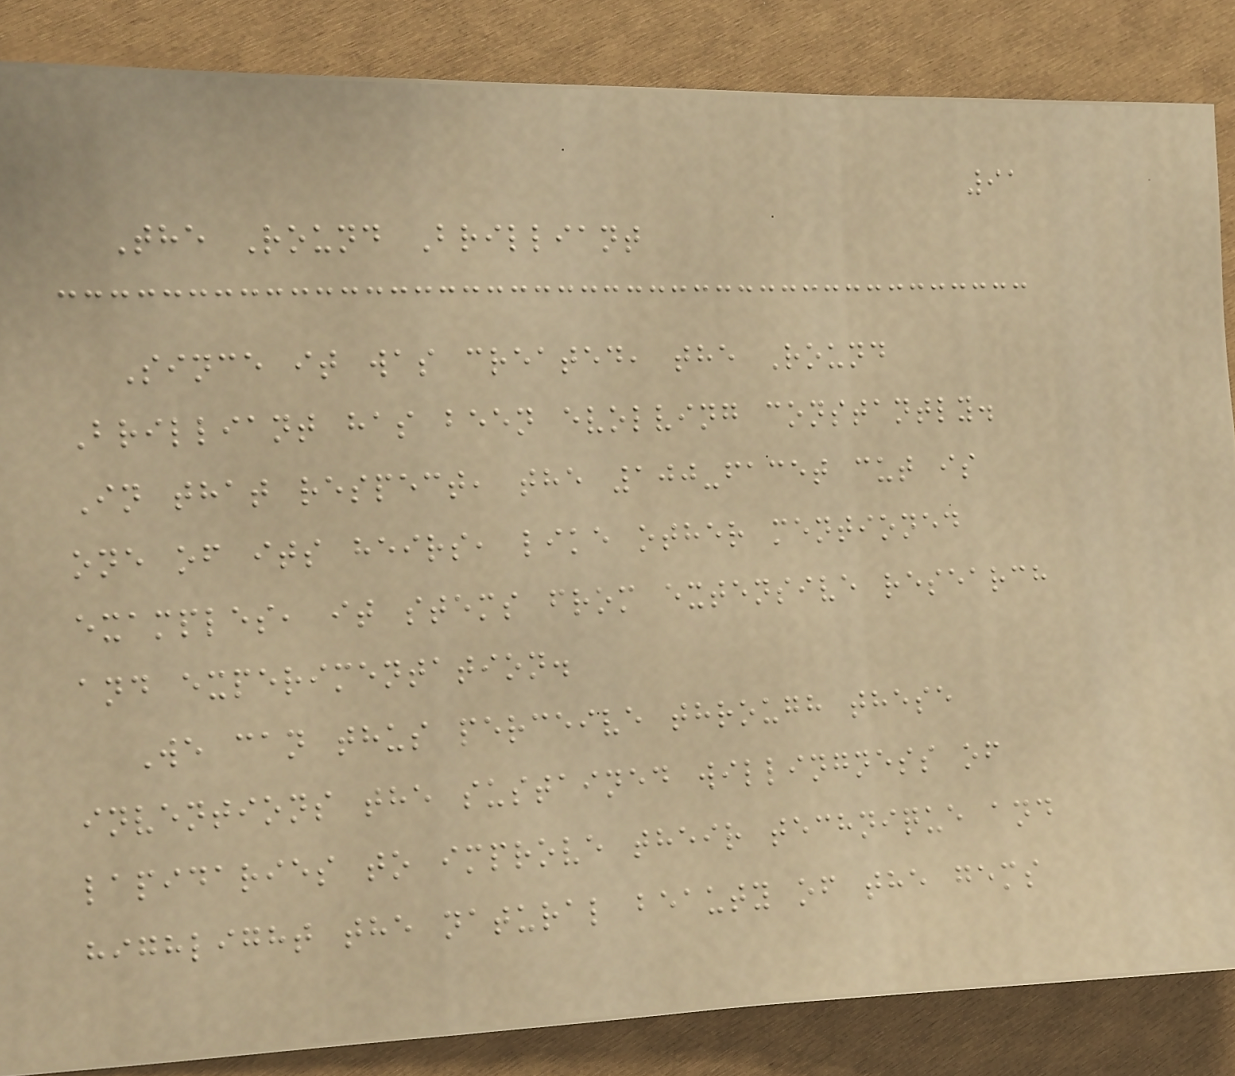91
The Round Brilliant
Since it was created, the Round
Brilliant has been evolving constantly.
In that respect, the 100-facet cut is
one of its heirs, like other mentioned
examples, it stems from extensive research
and experimentation.
We can thus perceive through these
inventions the sustained willingness of
lapidaries to improve their technique and
highlight the natural beauty of the gems
